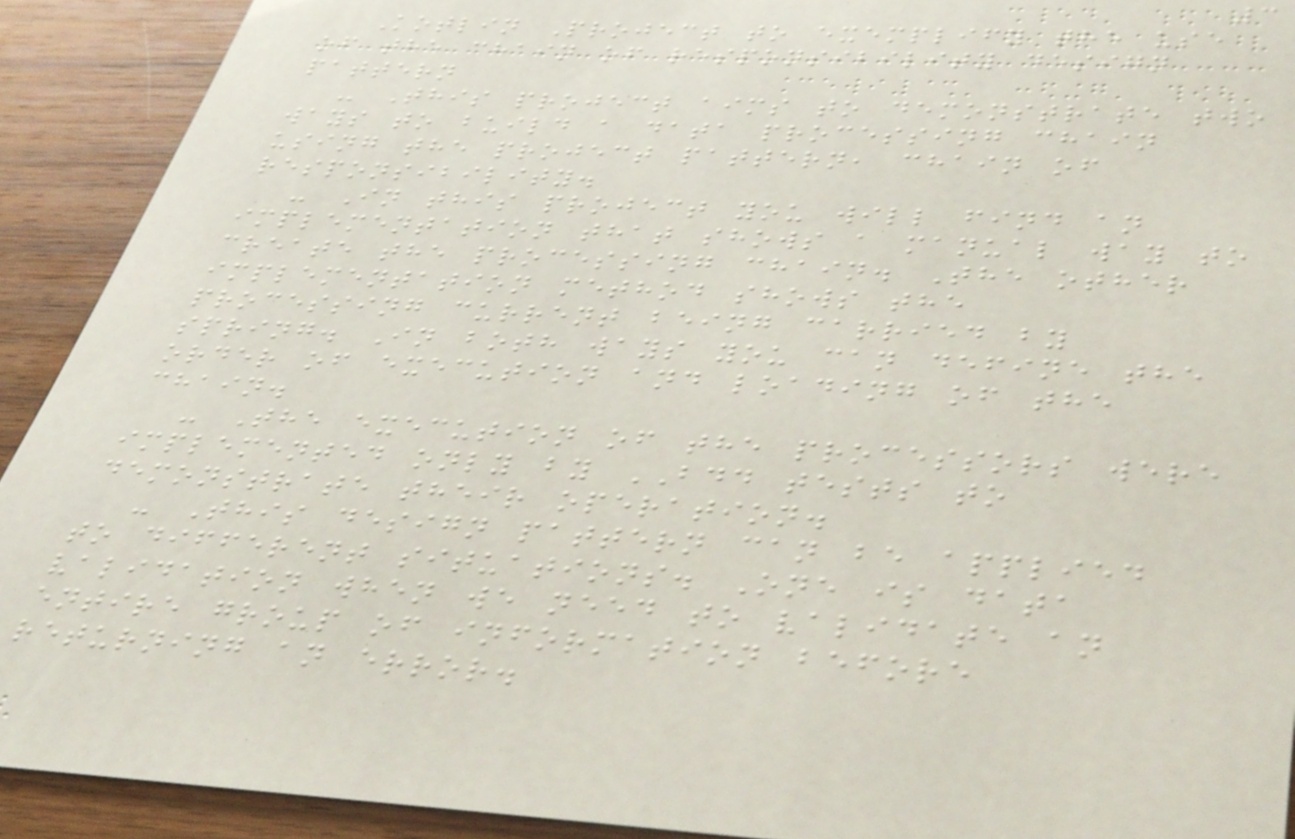3
Kotlin Project to exemplify the use
of the chain of responsibility design
pattern
- This project aims to demonstrate two
ways to build a data processing chain
using the project pattern, chain of
responsibility.
- In this project you will find an
implementation that shows a manual way to
create the processing chain. The other
implementation method shows the
processing current being carried by
spring. In both ways you can define the
order of execution and loading of the
chain.
- The execution of the processors were
implemented only by BDD tests to
demonstrate their operation.
- This design pattern can be applied
to different situations. One is data
validation when we need to validate an
entire group of information before
returning an error.
